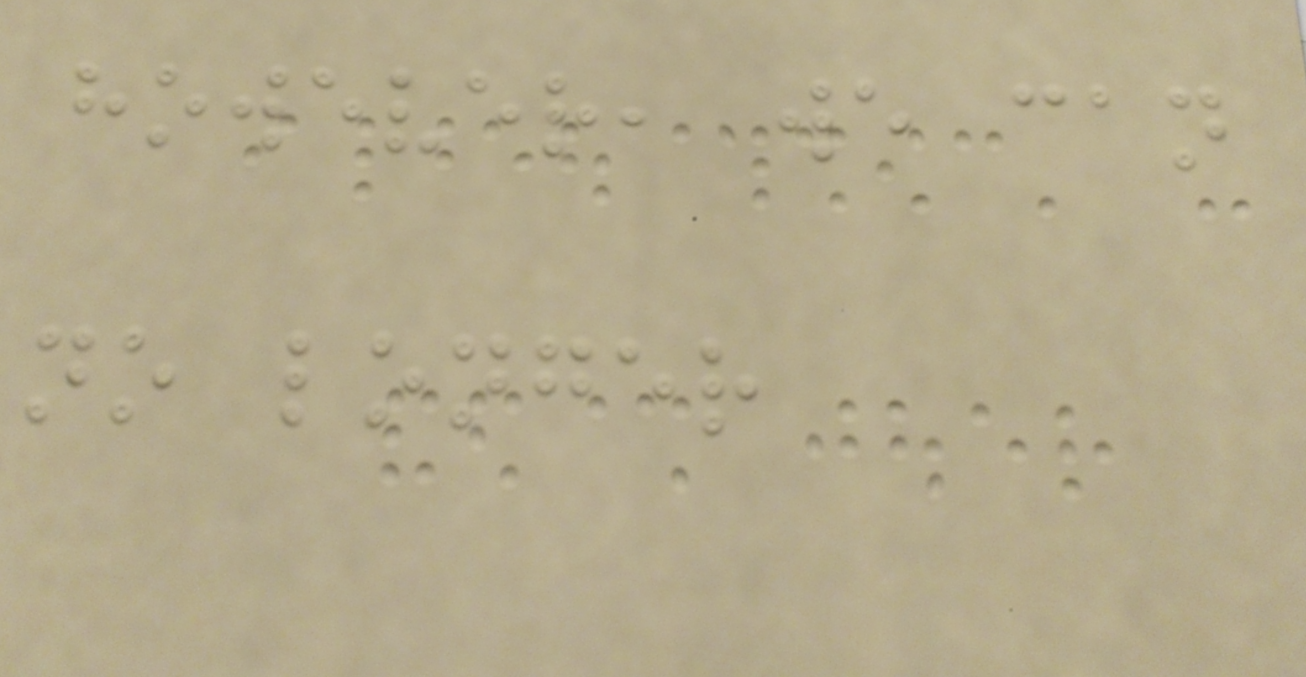however, we can
no longer
